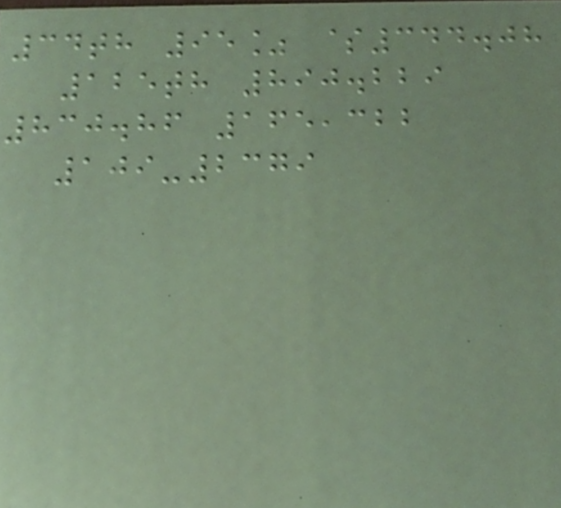34th 95% $344.08
125th 890.229
830.86 165,322
109-2379
